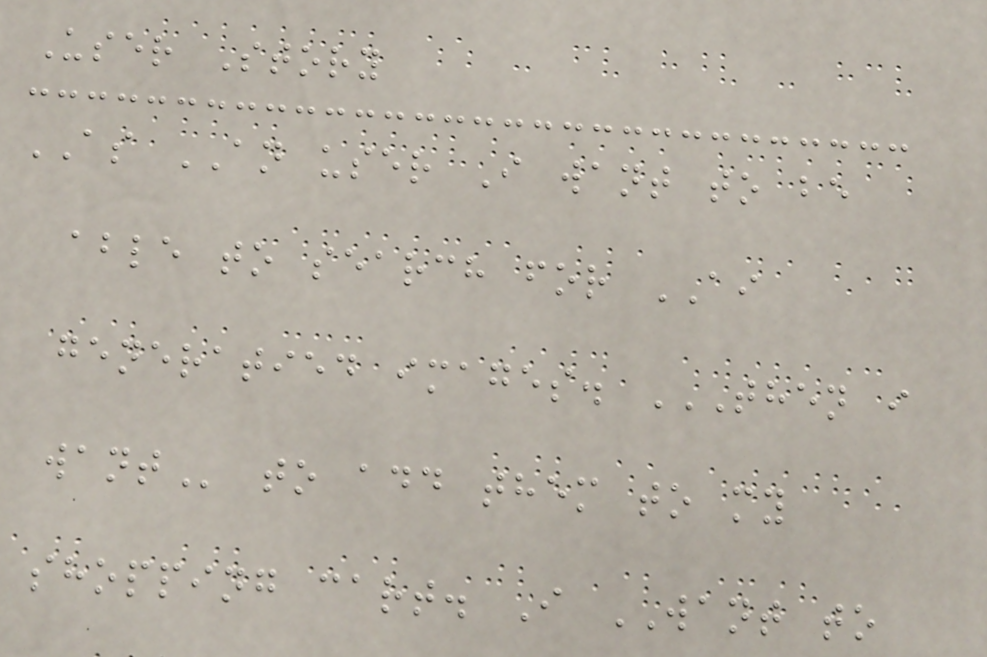User Story
AS AN user I want to be
able to search for AI
generatied images. THEN I
WANT to add them to my
shopping cart. I WANT to
